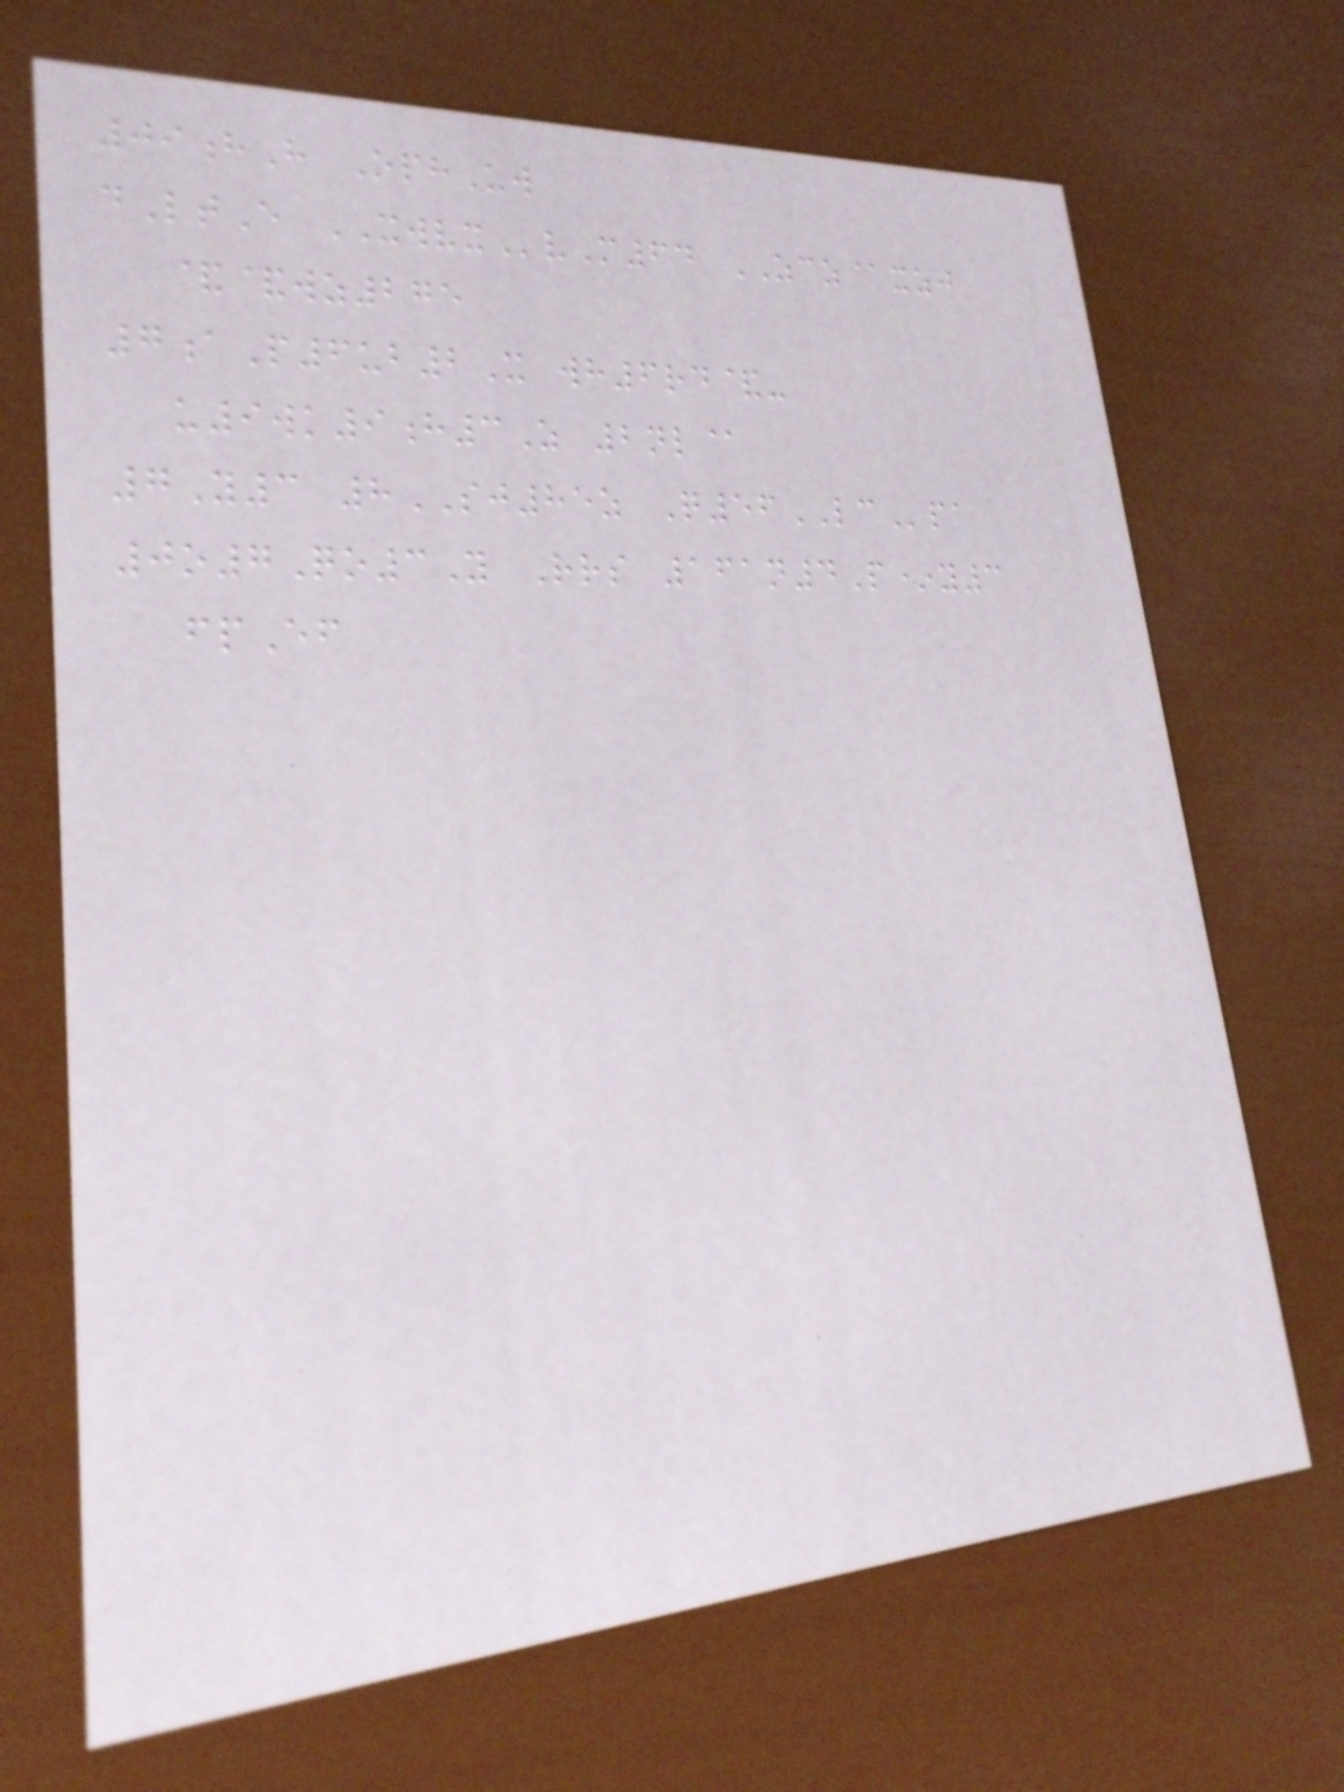09hH OphUw
dLtE XWVXvM64 ZCZ@xzj
&&wz275
7aP6ub2X wh6rd&-
u9wk9h3Z 2nl@
7Y3 8SJ85z Q56LCpa
0o7Qo3Y Rrs 161n4P*y3
fpEf
